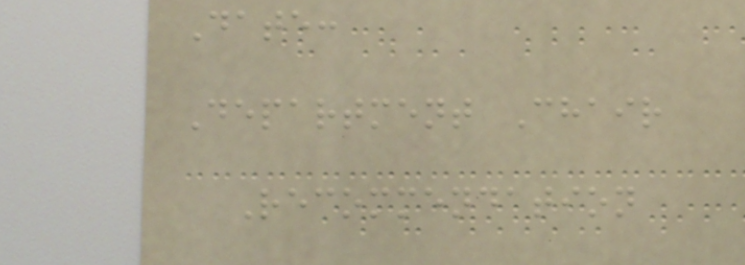Date:
Department Chair
Recommendation
